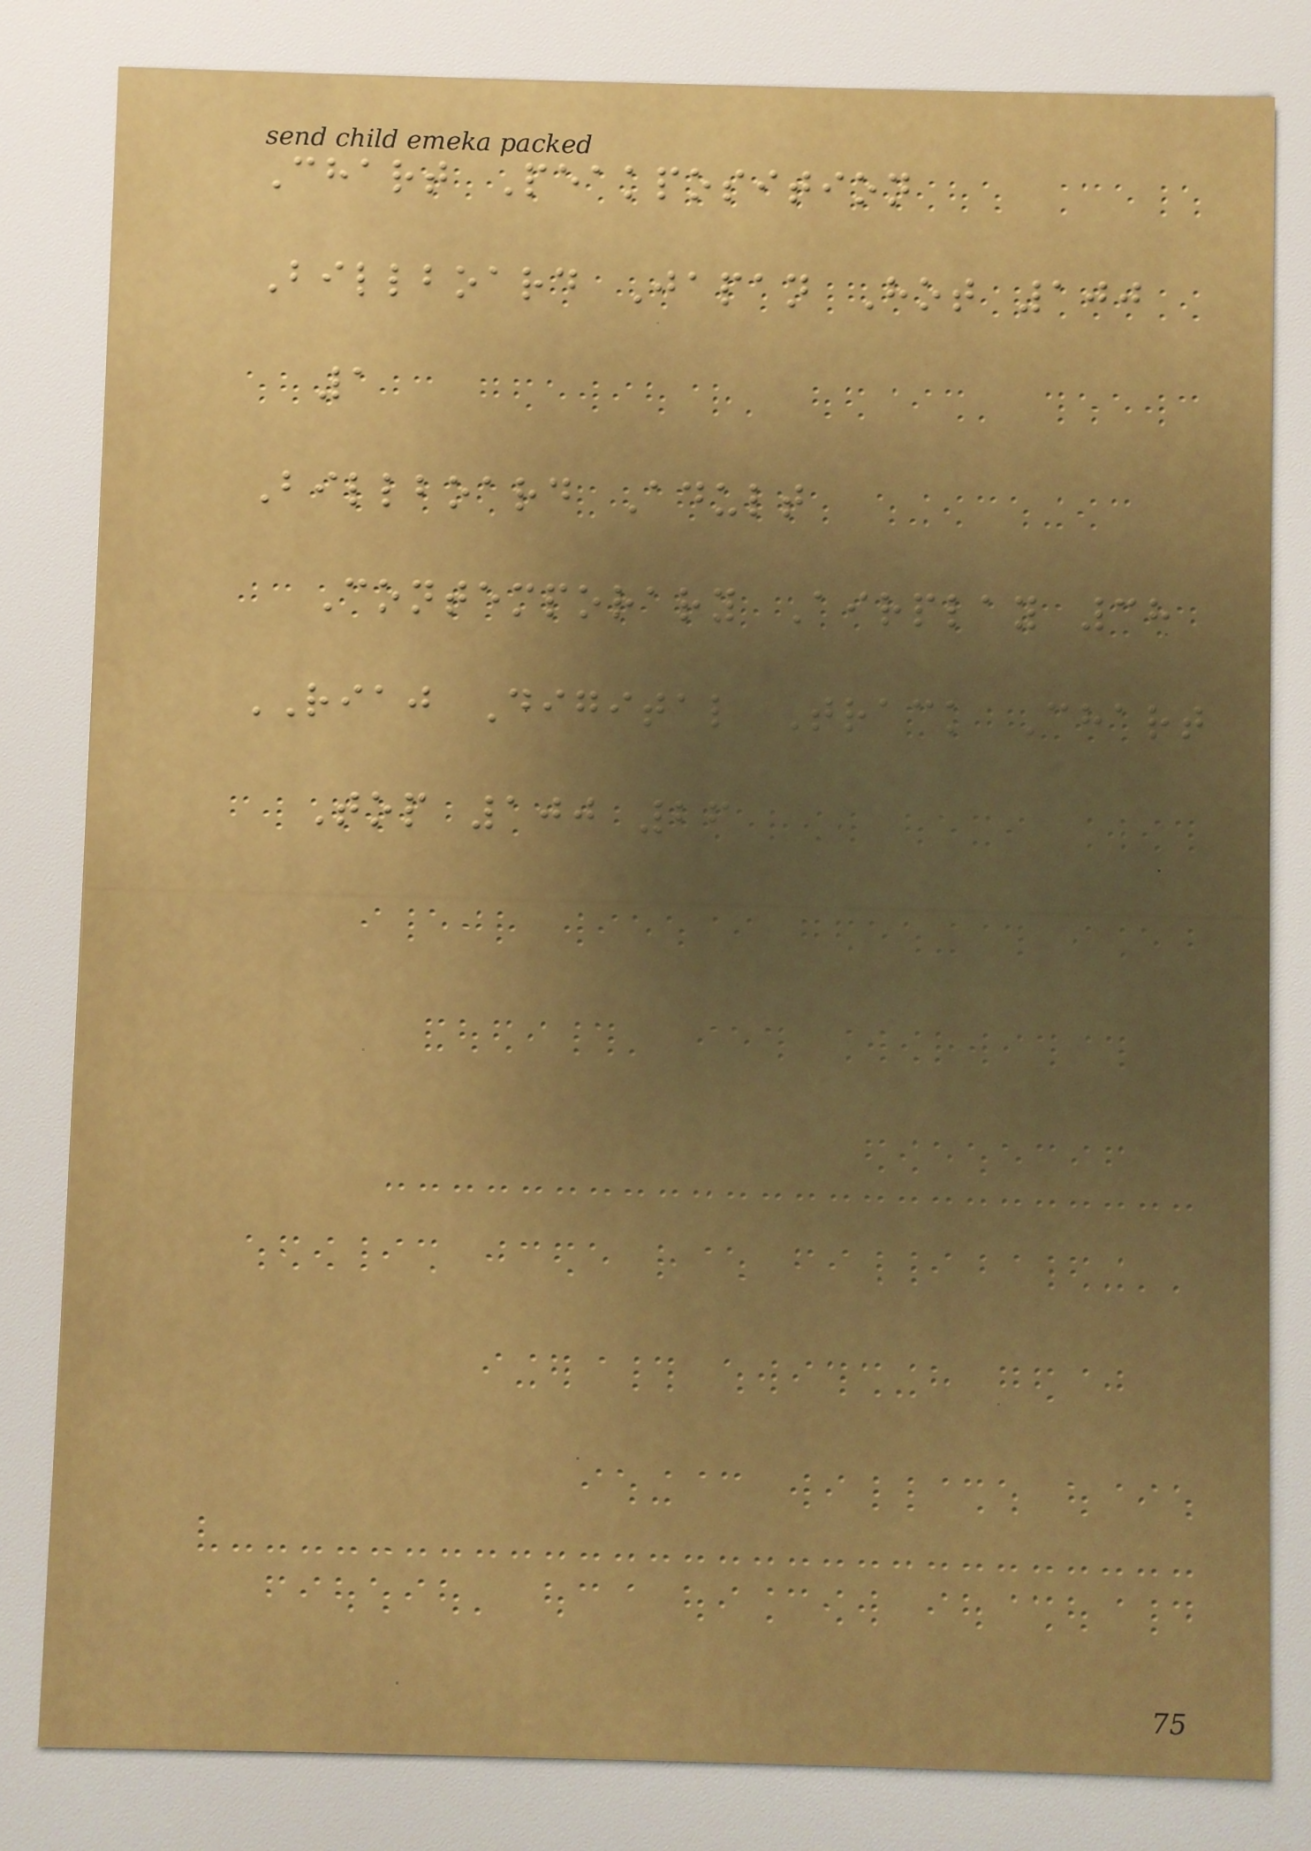Chart Peakposition
Billboard Japan Hot 100
1
Billboard Adult
Contemporary Airplay 38
RIAJ Digital Track Chart
Top 100 26
